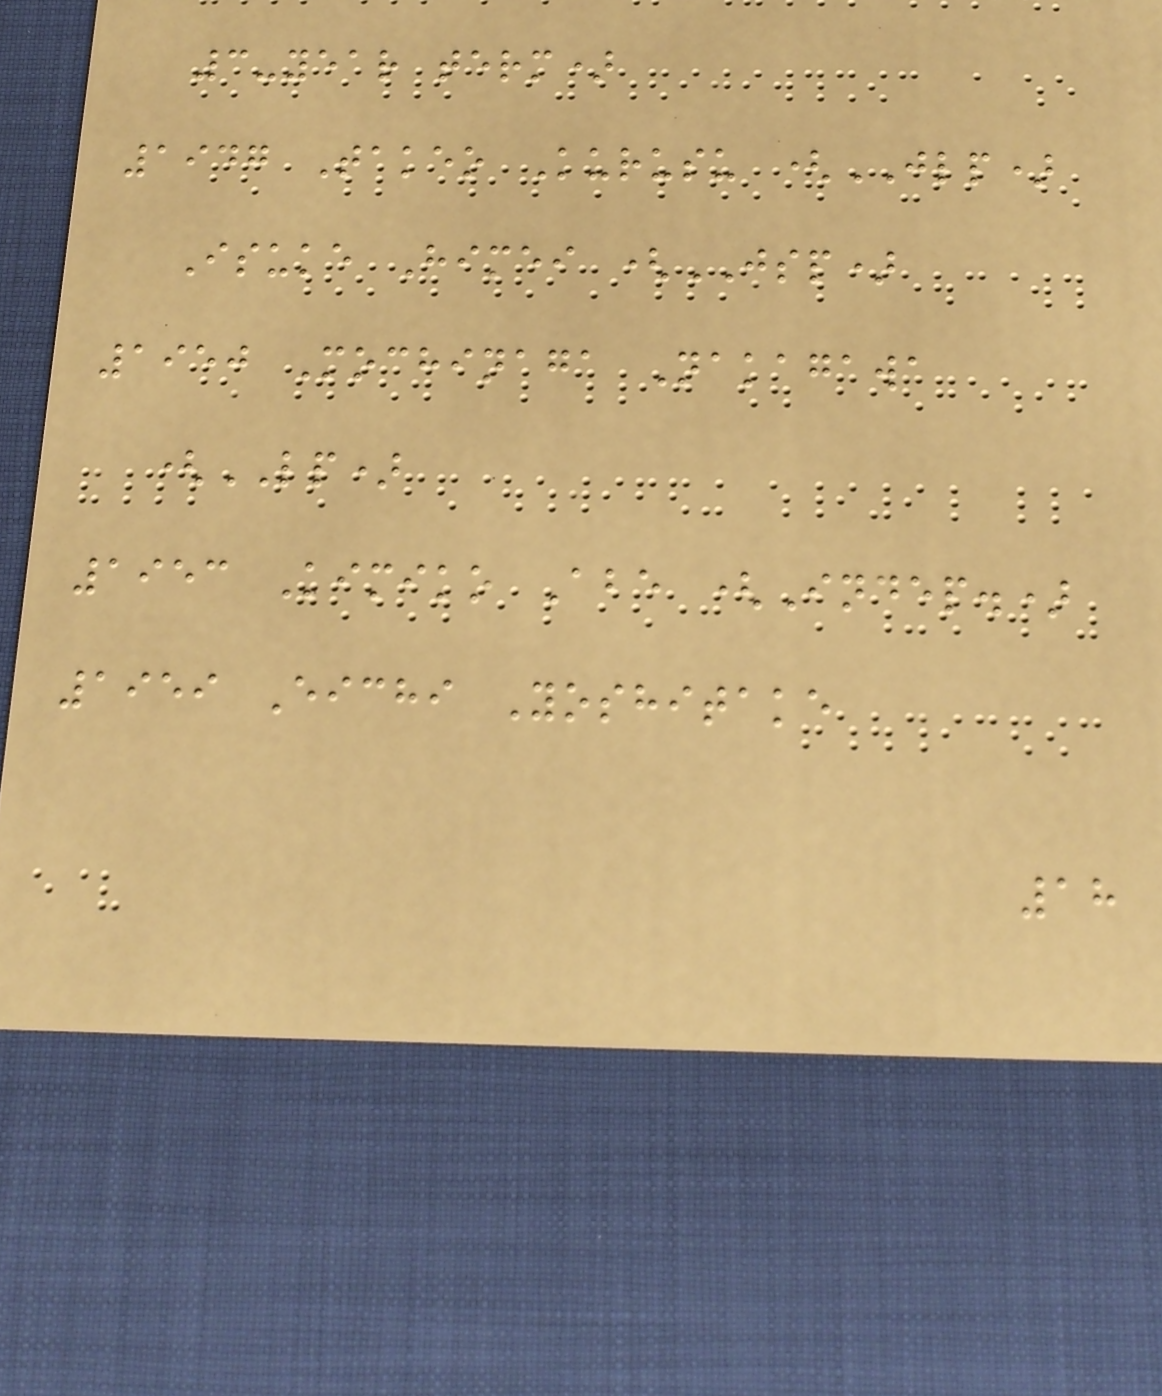3-year term)
1947 Takeo Kurusu (JLP)
Isuke Himei (JSP)
1950 Mochinaga Nakagawa
(LP)
1953 Kimiko Abe (Indep.)
1959 Eichi Yoshitake
18
